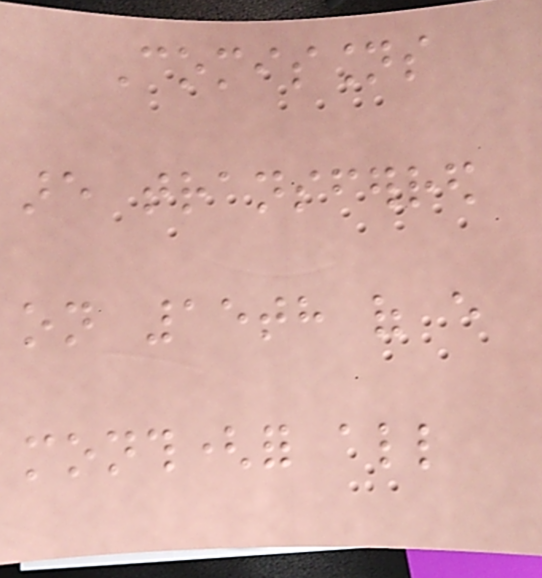Comissions
are transferred
on 15th of every
month(for all
